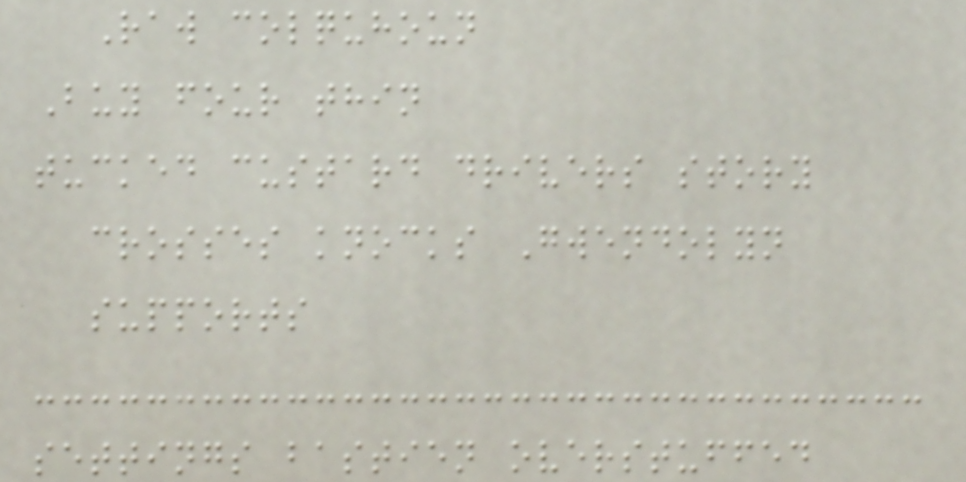Raw colquhoun
Buy four thin
tucked custard drivers story
crosses knocks Gwendolyn
supports
settings bastien overstuffed
